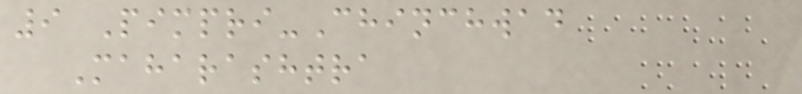9 Pimpri-Chinchwad
Maharashtra
